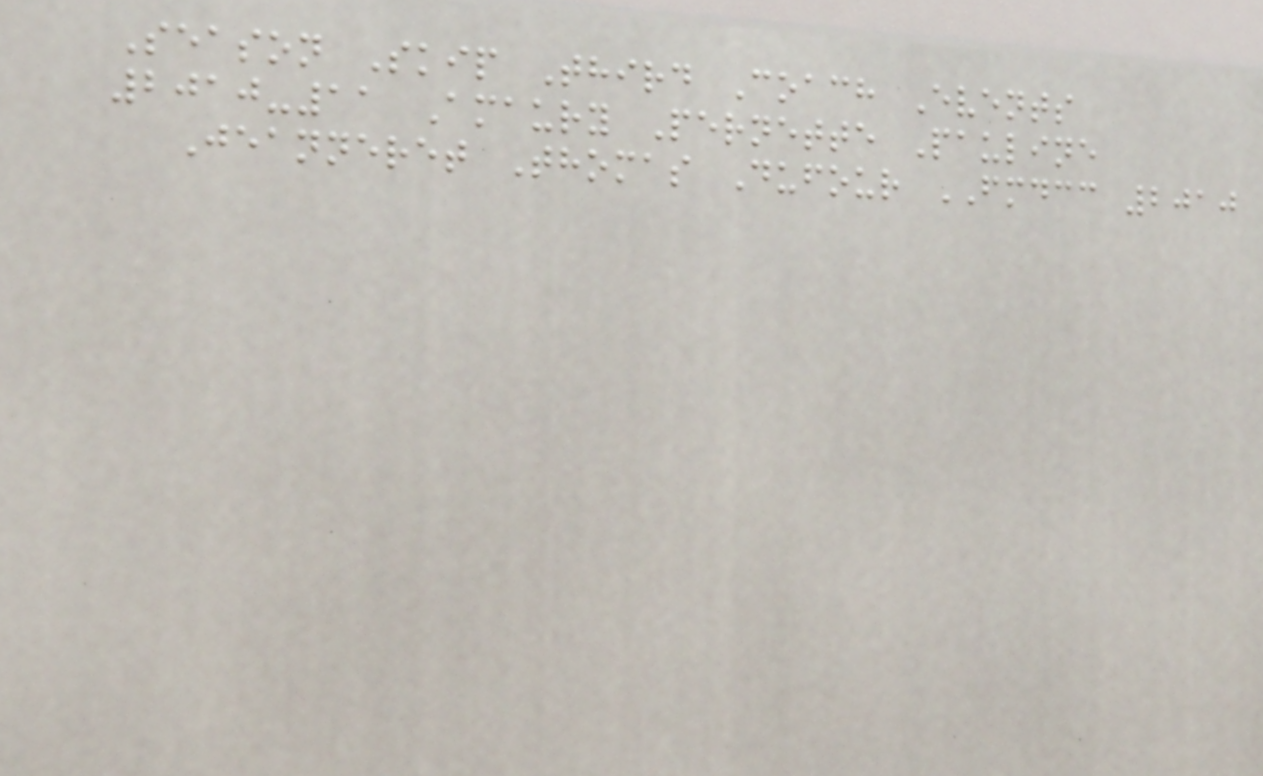Season Skip Third Coach Events
2010-11 Amaury Pernette Pauline
Jeanneret Thomas Dufour FMDCC 2010
